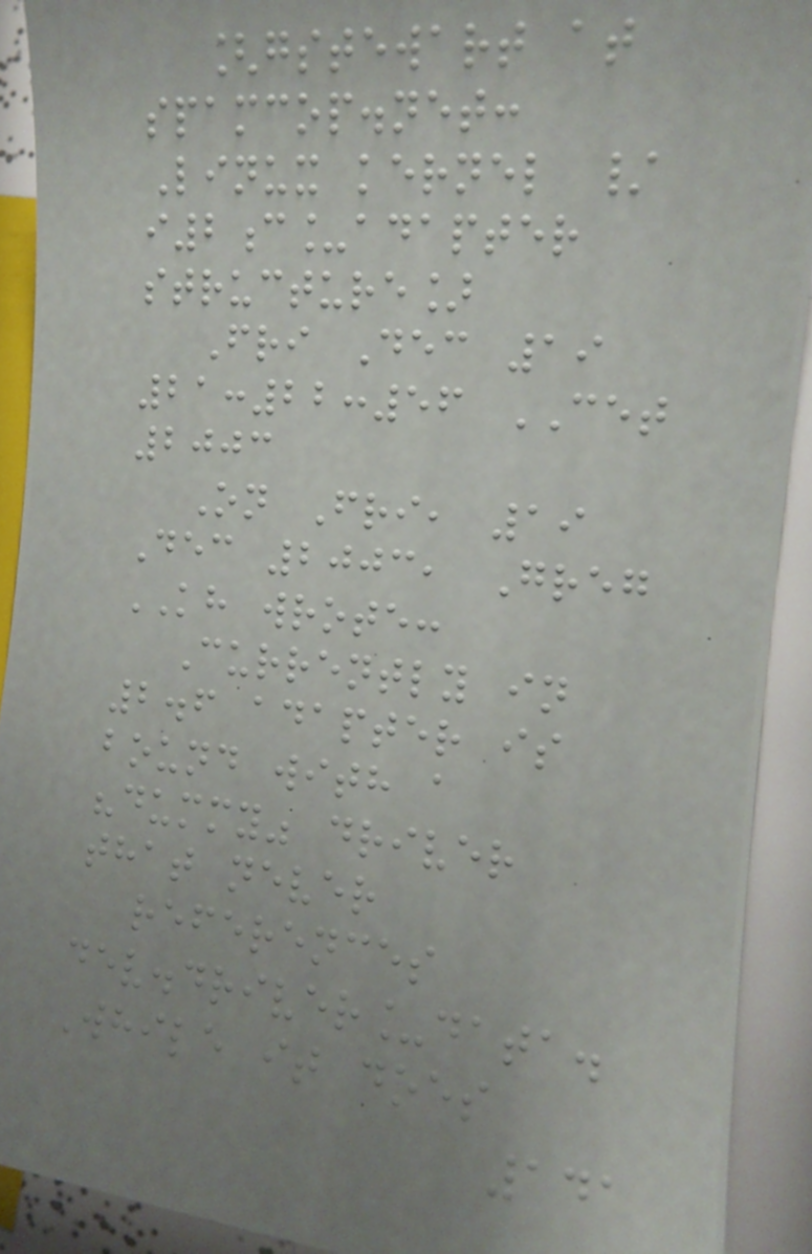[gstewart at
spamcop.net:
Linux kernel /
i2c_adapter
structure]
Fri Dec 19
21:22:56 CET
2003
On Fri, 19
Dec 2003, Greg
KH wrote:
Currently in
2.6 adapter is
bound with a
"dummy" driver
that never
references
dev.driver_data.
While it does
141
